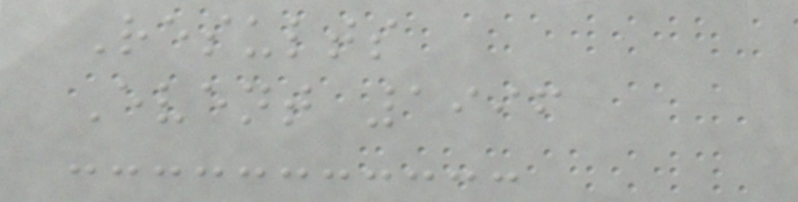Results
Event 1996
